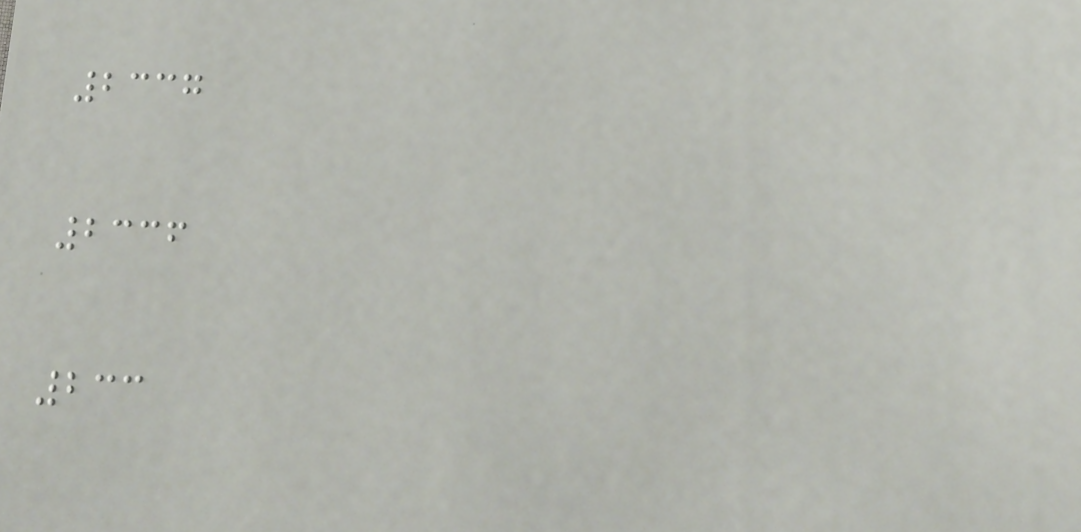2337
2336
233
